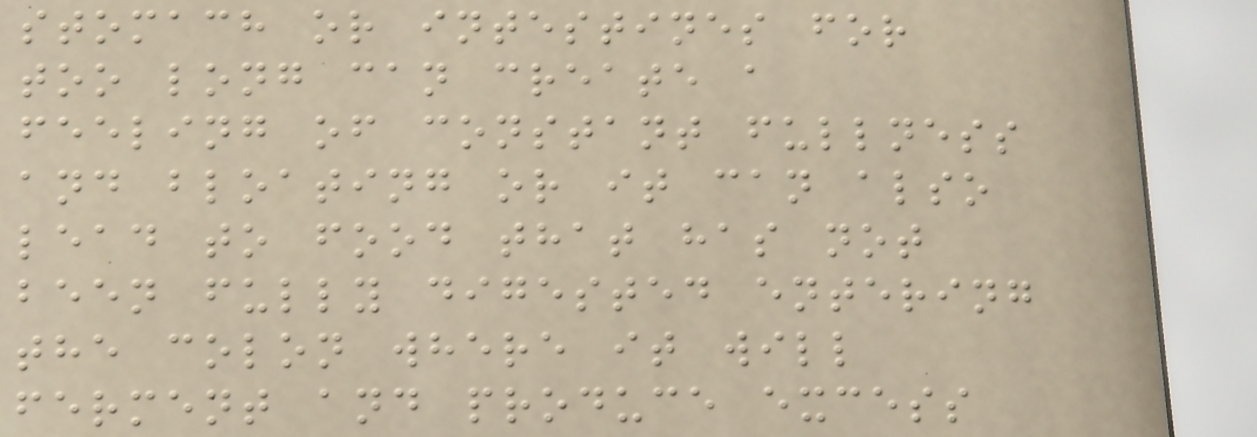stomach or intestines for
too long can create a
feeling of constant fullness
and bloating or it can also
lead to food that has not
been fully digested entering
the colon where it will
ferment and produce excess
